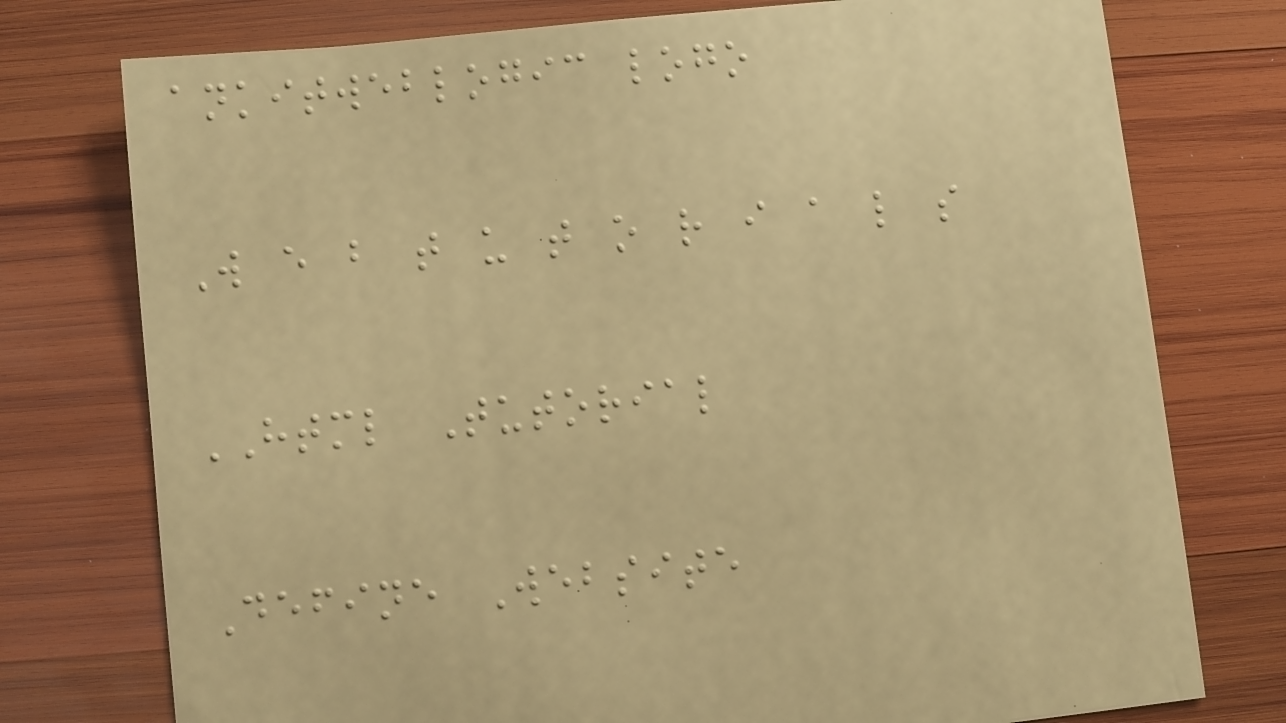ankitweblogic logo
W e b t u t o r i a l s
HTML Tutorial
Define Website
